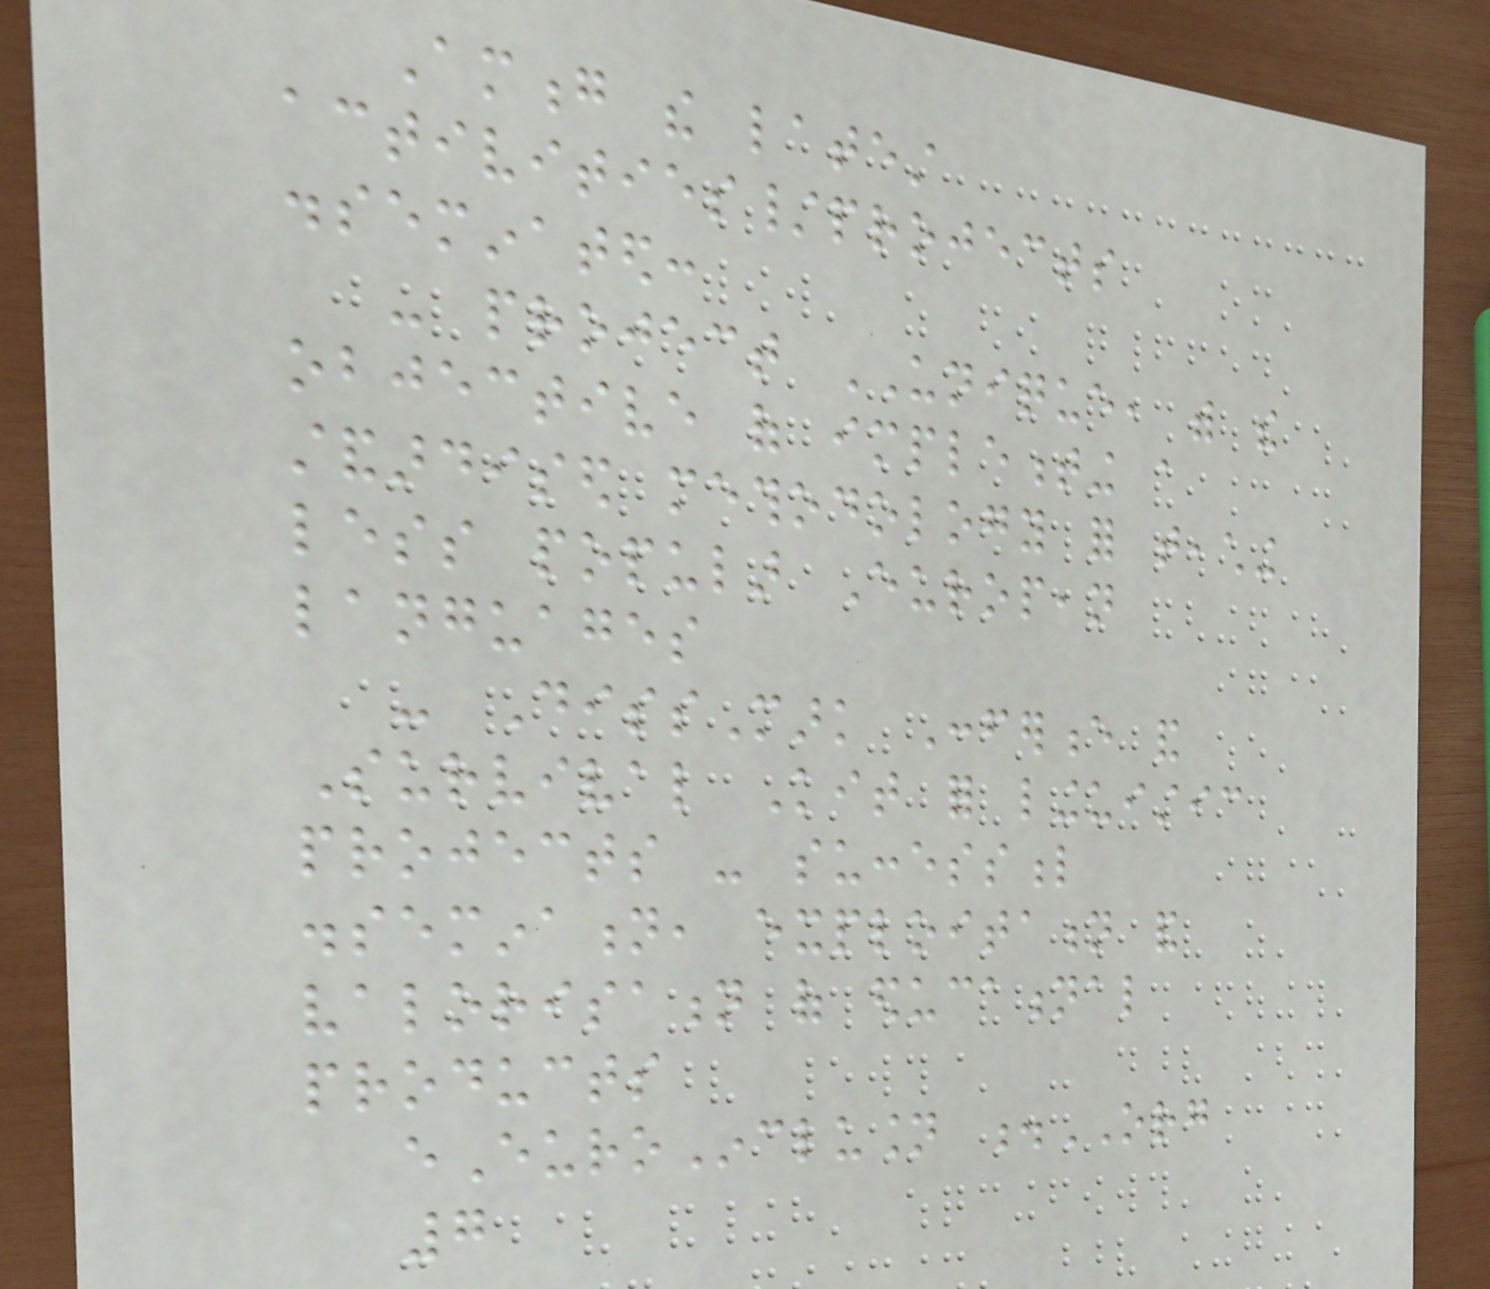Among the latest
activities/projects
disseminated:
- project UNIQUE, with the
objective of implementing a
standardised methodology for teaching
less popular European
languages
- DissMark Conference and
Survival Kit for linguistic
projects - successful
dissemination, exploitation and
valorisation of educational
products
eEuroInclusion .ORG
7
